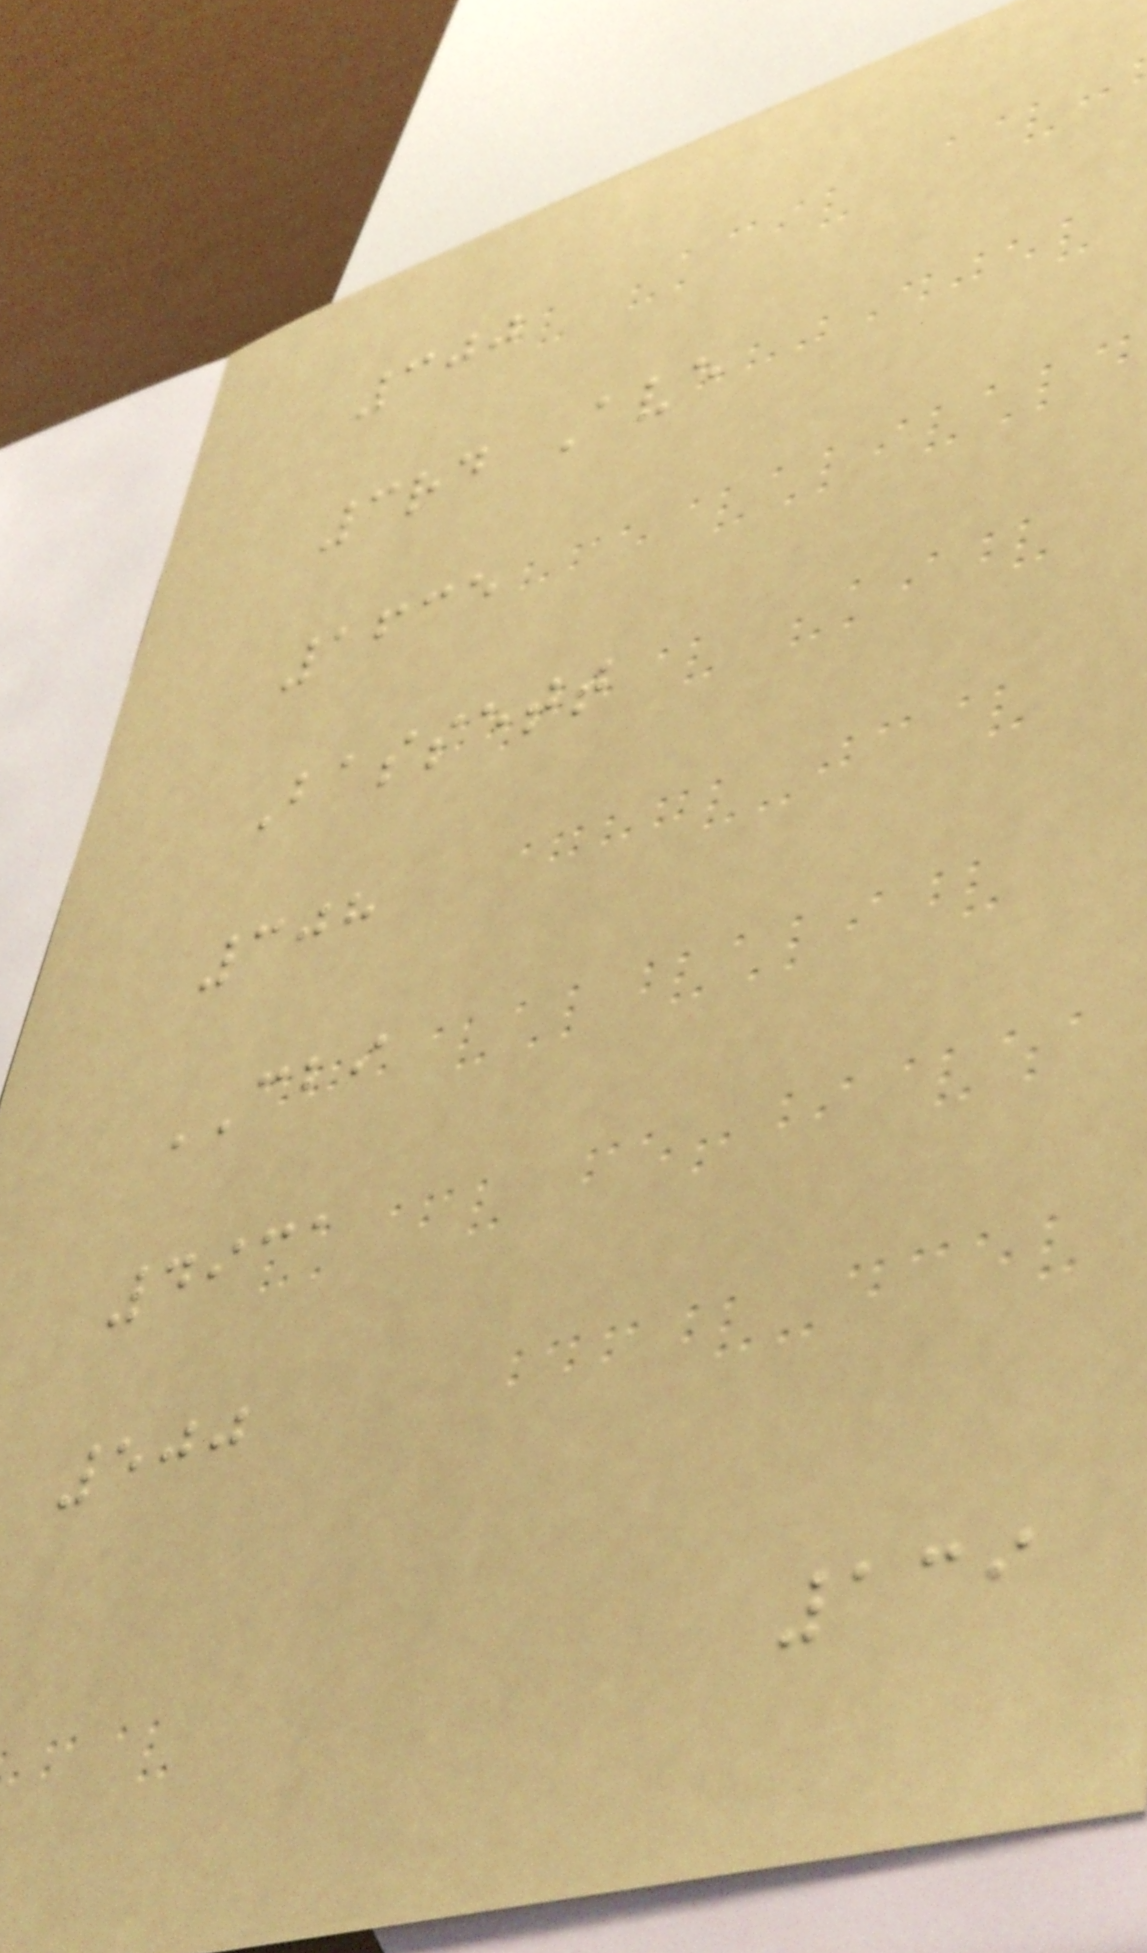300
3rd Ave
1635
Bassett
308
CBI
4931
500
139
